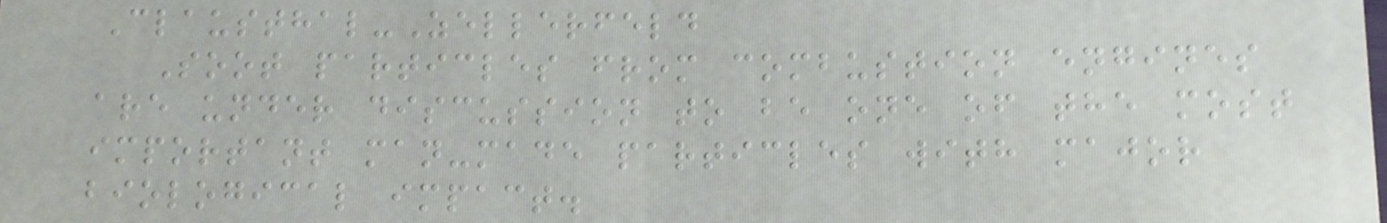Clausthal-Zellerfeld
Soot particles from combustion engines
are under discussion to be one of the most
important man-made particles with major
biological impact.
